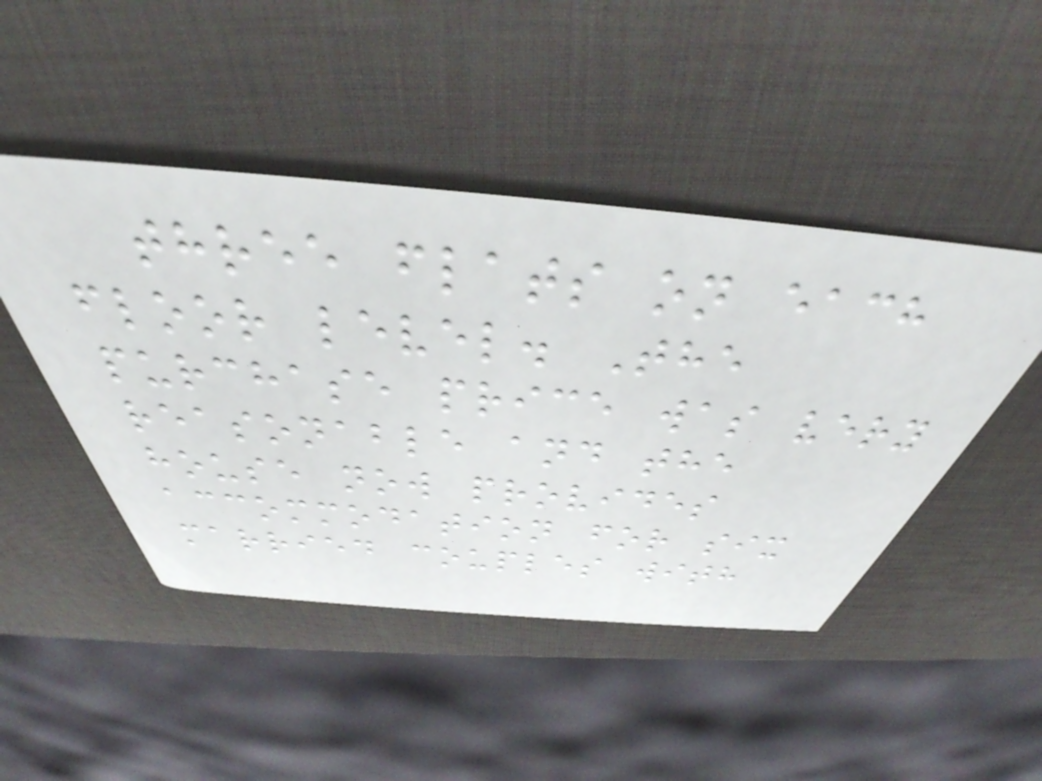three flats on each
floor level. The
purchase price was very
reasonable and the
house now provides
accommodation for six
married couples with
